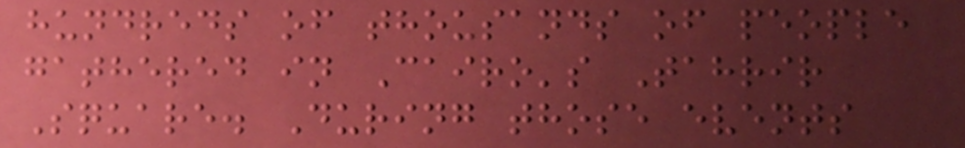hundreds of thousands of people
gathered in Cairo's Tahrir
Square. During those events
